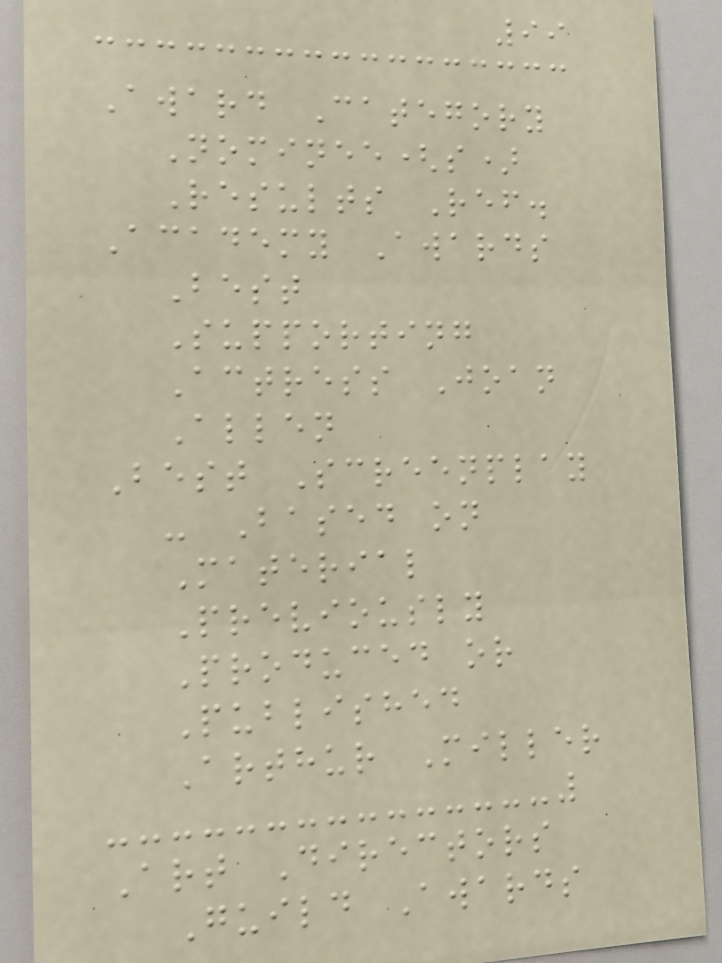99
Award Category
Nominee(s)
Results Ref.
Academy Awards
Best
Supporting
Actress Joan
Allen
Best Screenplay
- Based on
Material
Previously
Produced or
Published
Arthur Miller
Art Directors
Guild Awards
